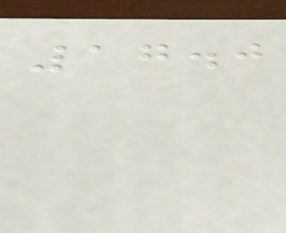17.0
